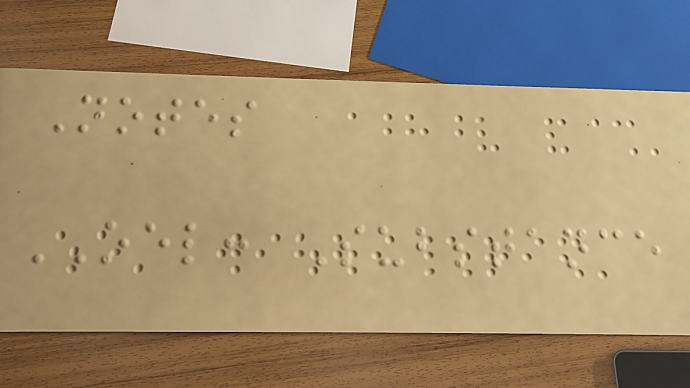Notes
OEL: Substance
